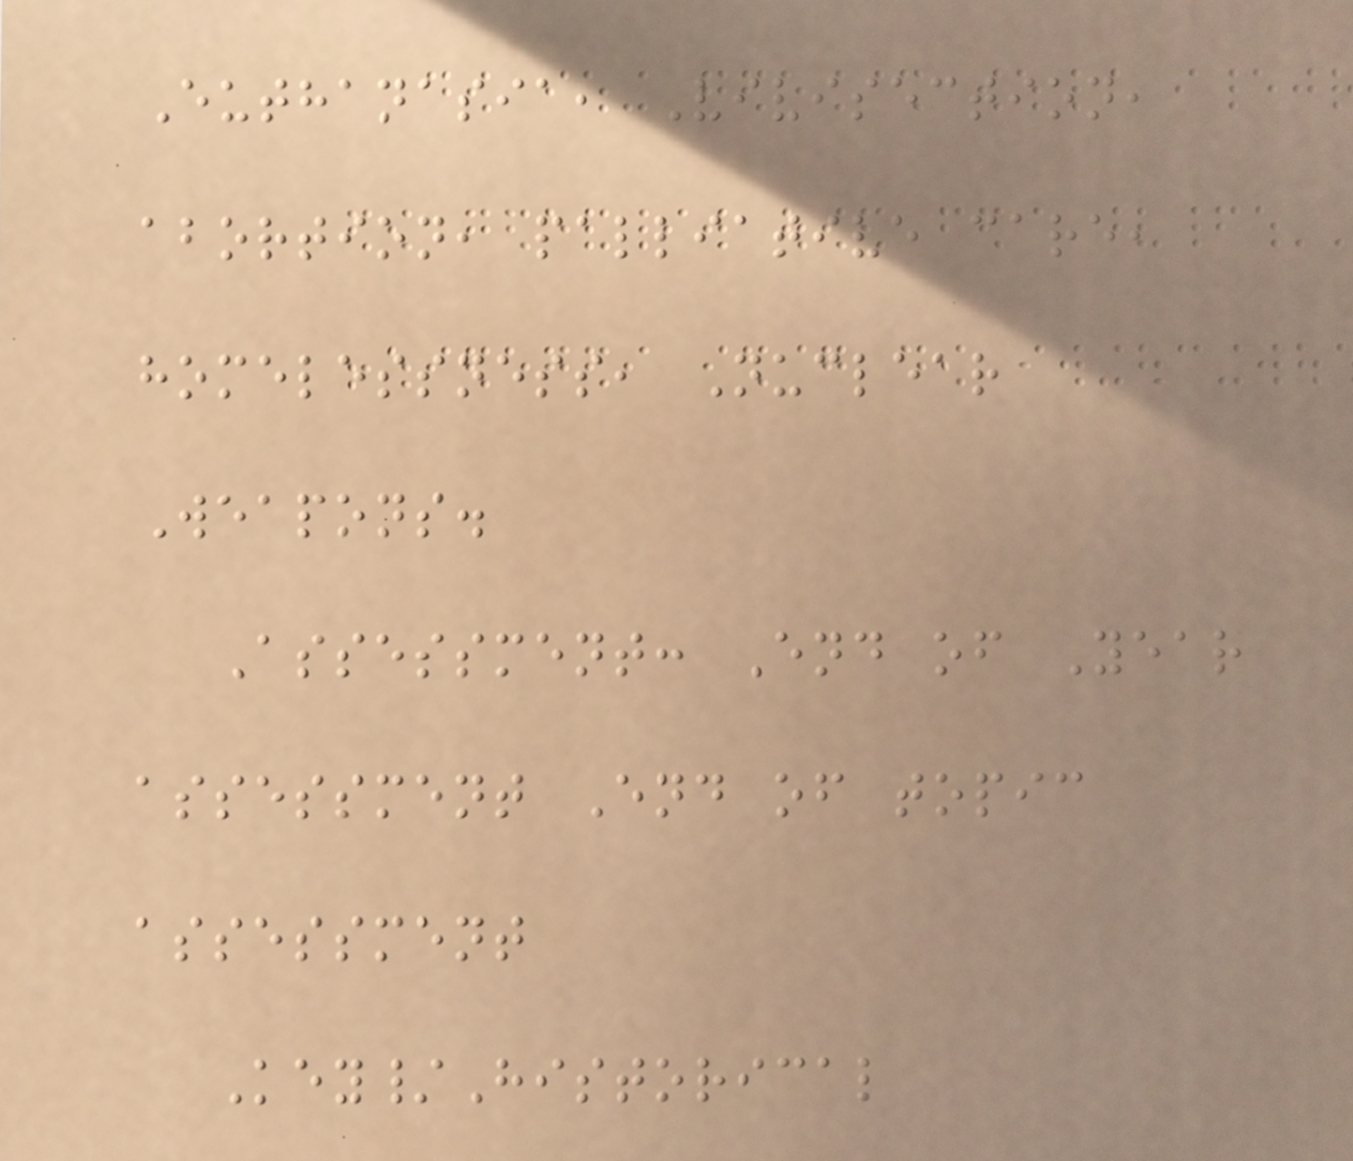Euthanasia, Vivisection,
abortion, palliative care,
homelessness, Nuclear
Weapons.
Assessment: End of Year
assessment End of topic
assessment
Key/Historical
